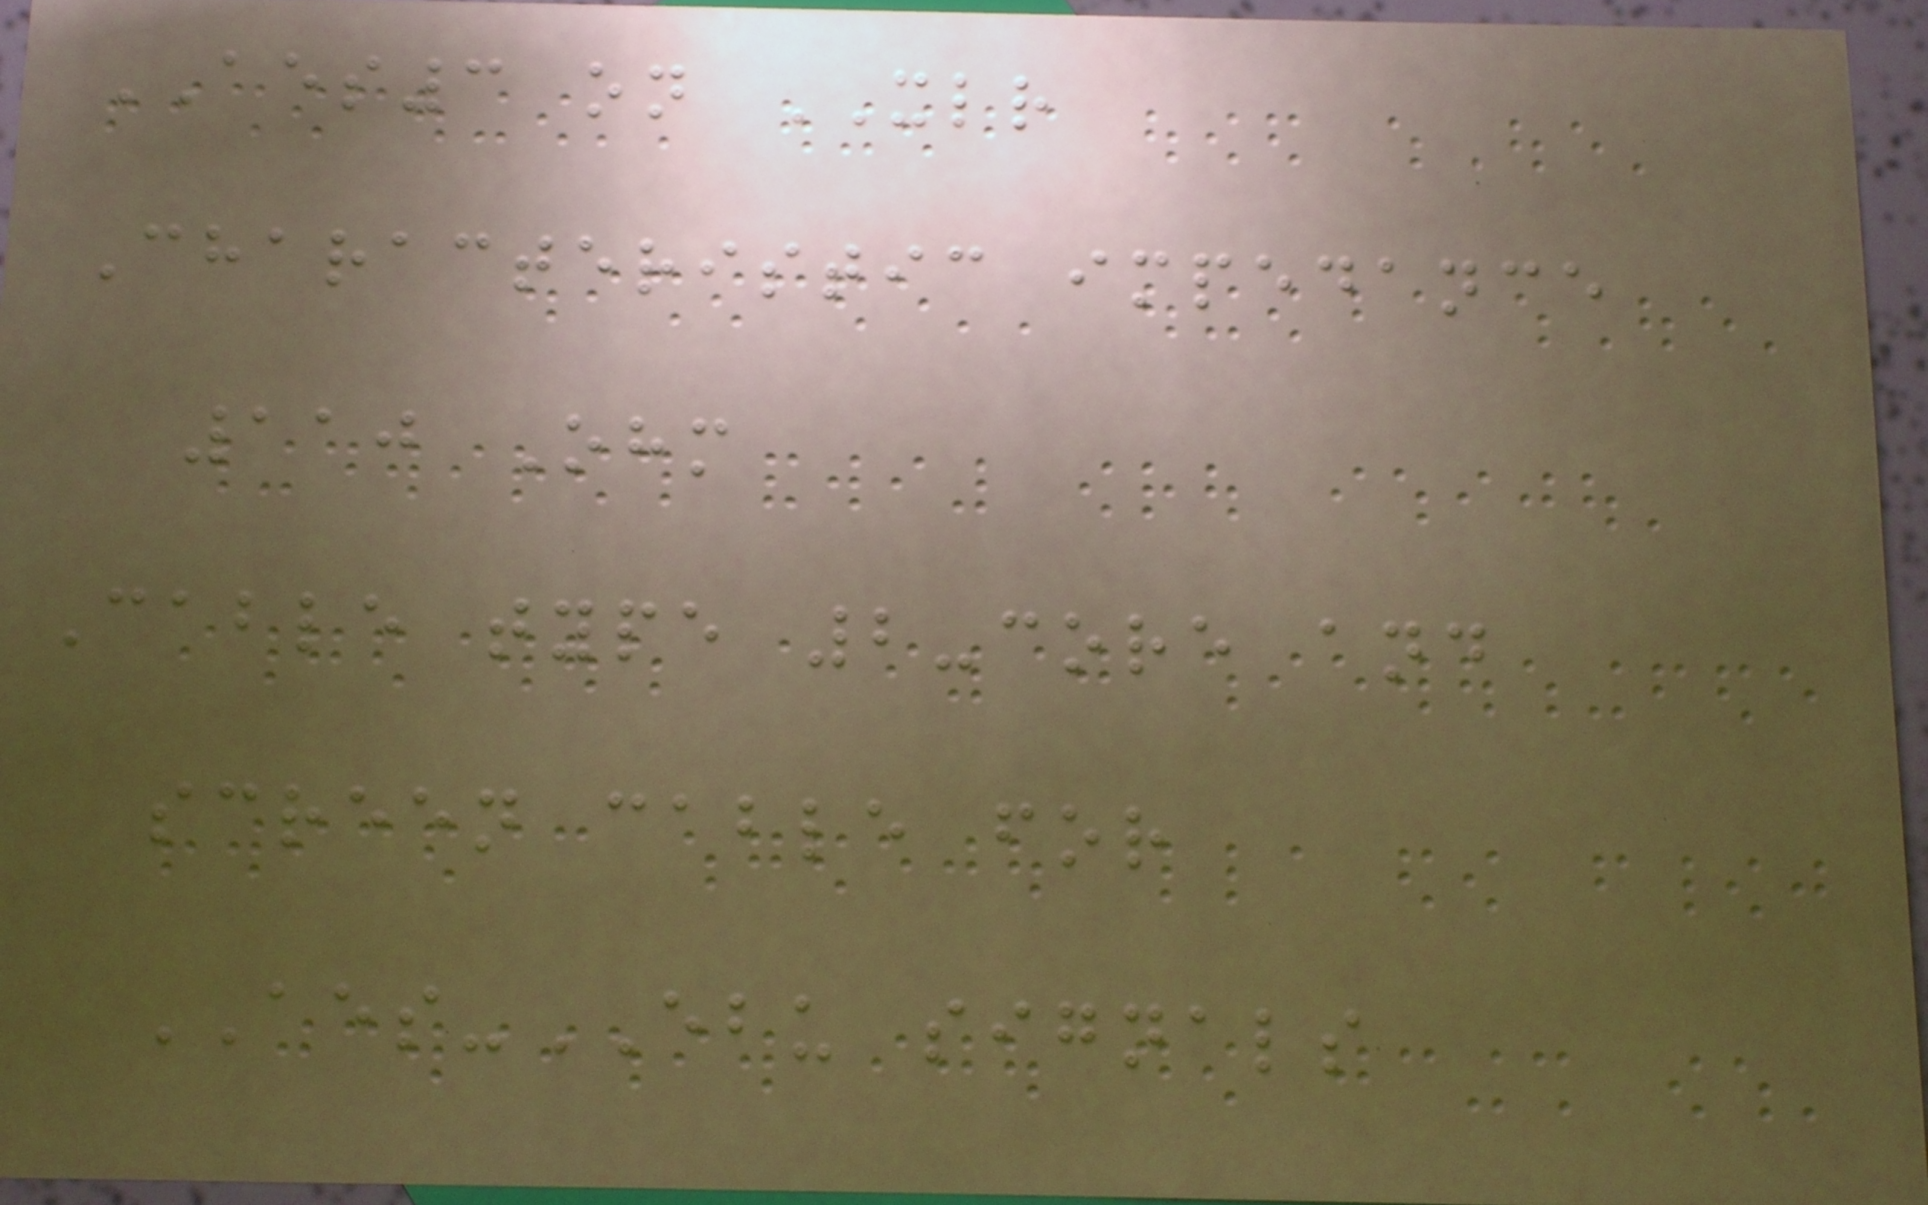AES3 on XLR
Characteristic impedance
110 Ohm
Cable type 2-core and
screen cable for
AES-EBU signals
